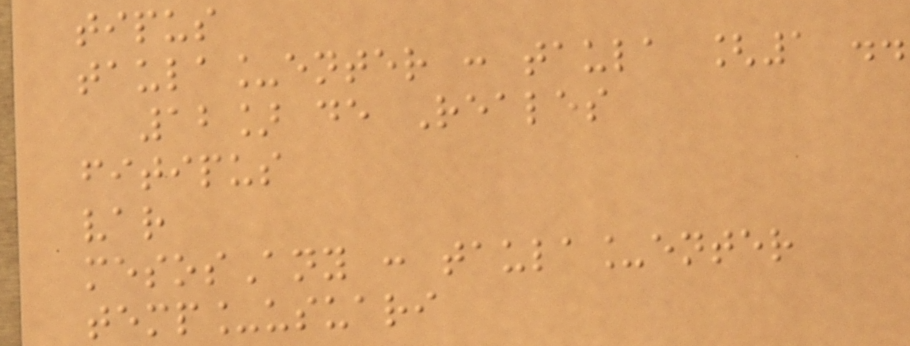tipus
taula_enter : taula [1 ..
12] de Reales
fitipus
var
mesosAny : taula_enter
temp_usuari
